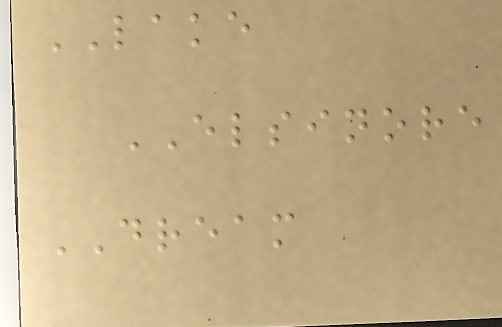LAKE
ELSINORE
DREAM
